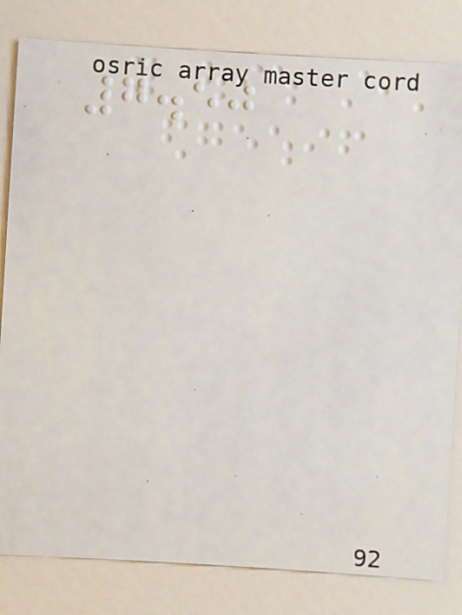7.50
